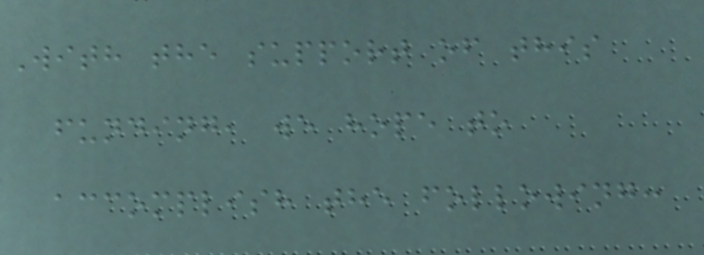With the support of this
funding, we hope to
accomplish the following:
